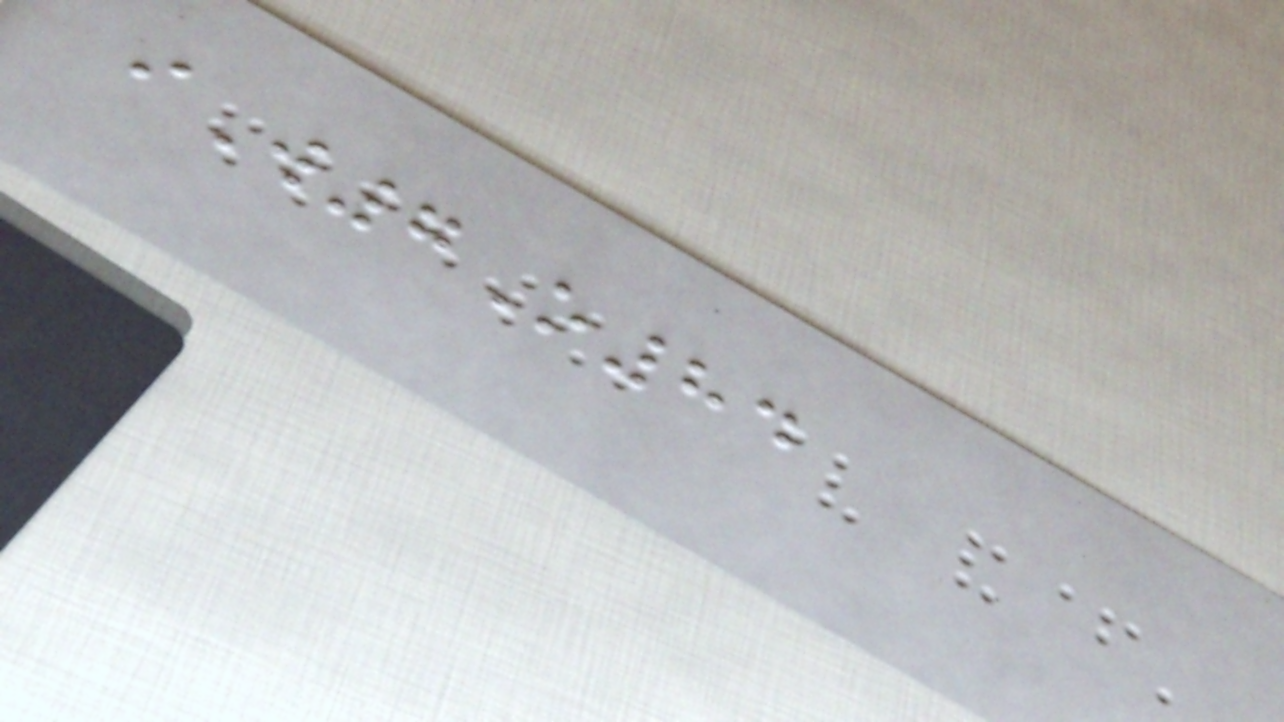iW7O84
